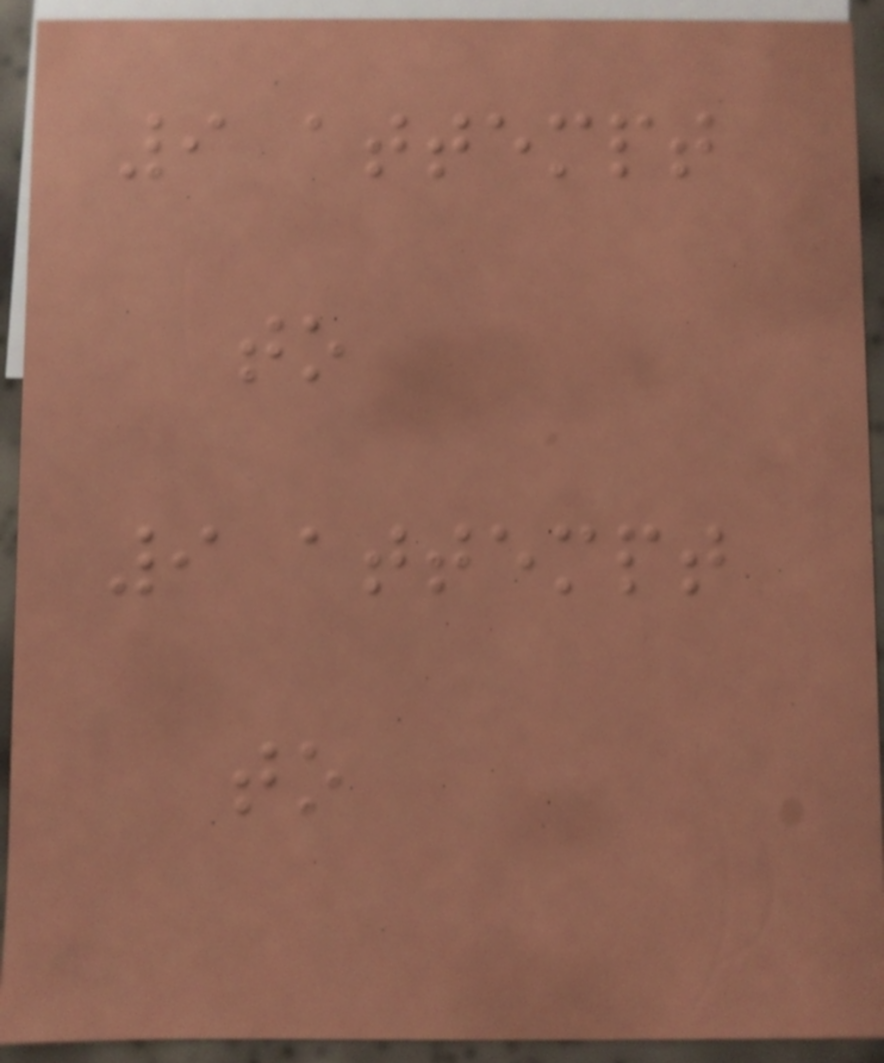9 attempt
to
9 attempt
to
